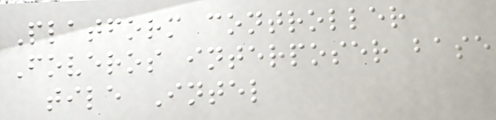Platform controller
Foveros interposer base
tile Intel
